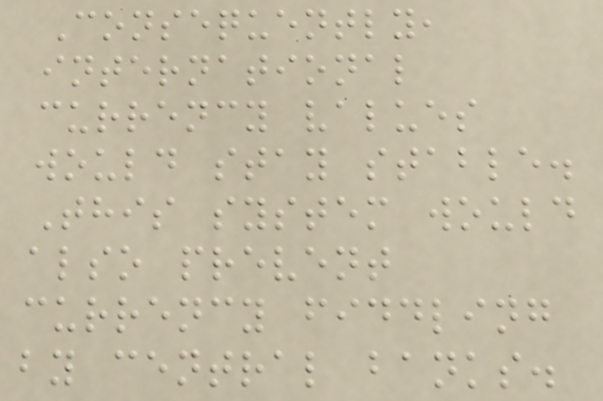Consequently,
international
currency values
would stay stable.
This system would
also prevent
currency fiddling
by central banks.
